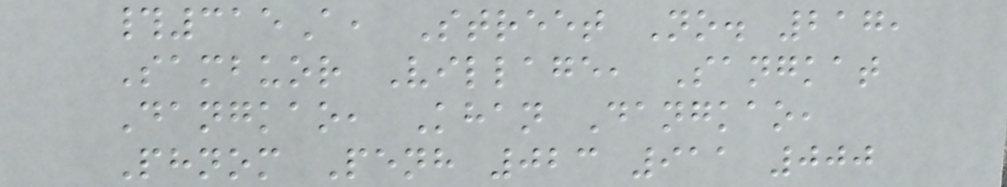#315A, Street No. 217,
Sambuor Village, Sangkat
Dangkao, Khan Dangkao,
Phnom Penh 023 911 000
